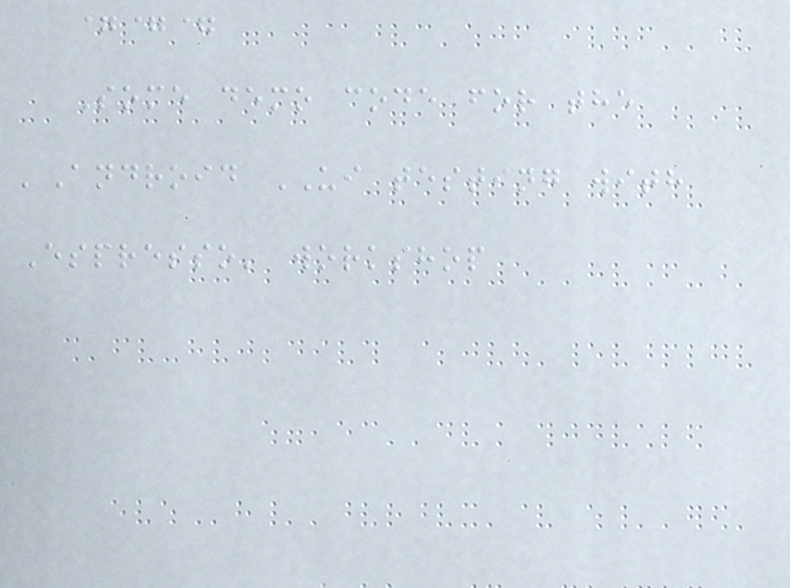===
Some demo code for the
'Android UI testing with
Espresso' workshop
